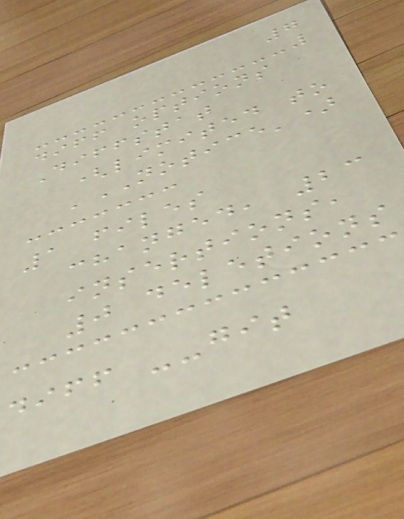7
diff options
Diffstat
(limited to
'NOTICE')
1 files
changed, 23
insertions,
0 deletions
diff --git
